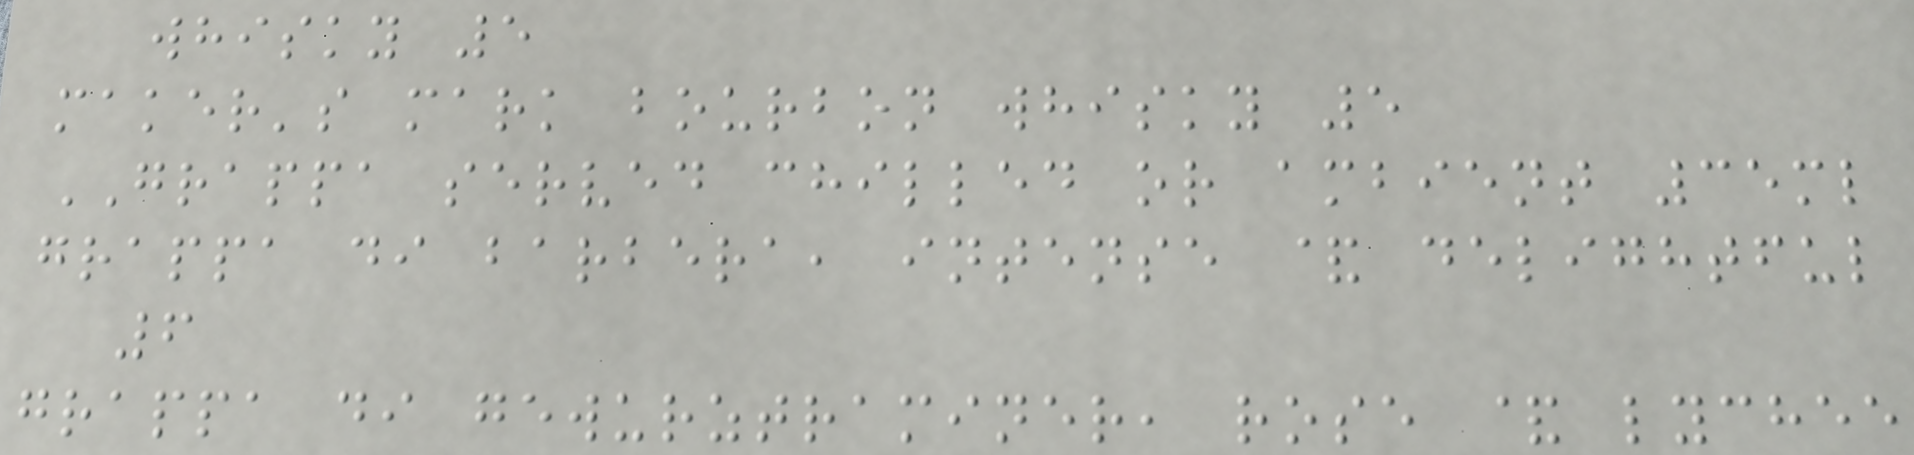whisky 5
maker's mark bourbon whisky 5
GRAPPA served chilled or ambient 35ml
grappa di barbera, intense & delightful
6
grappa di gewurztraminer, rose & lychee
